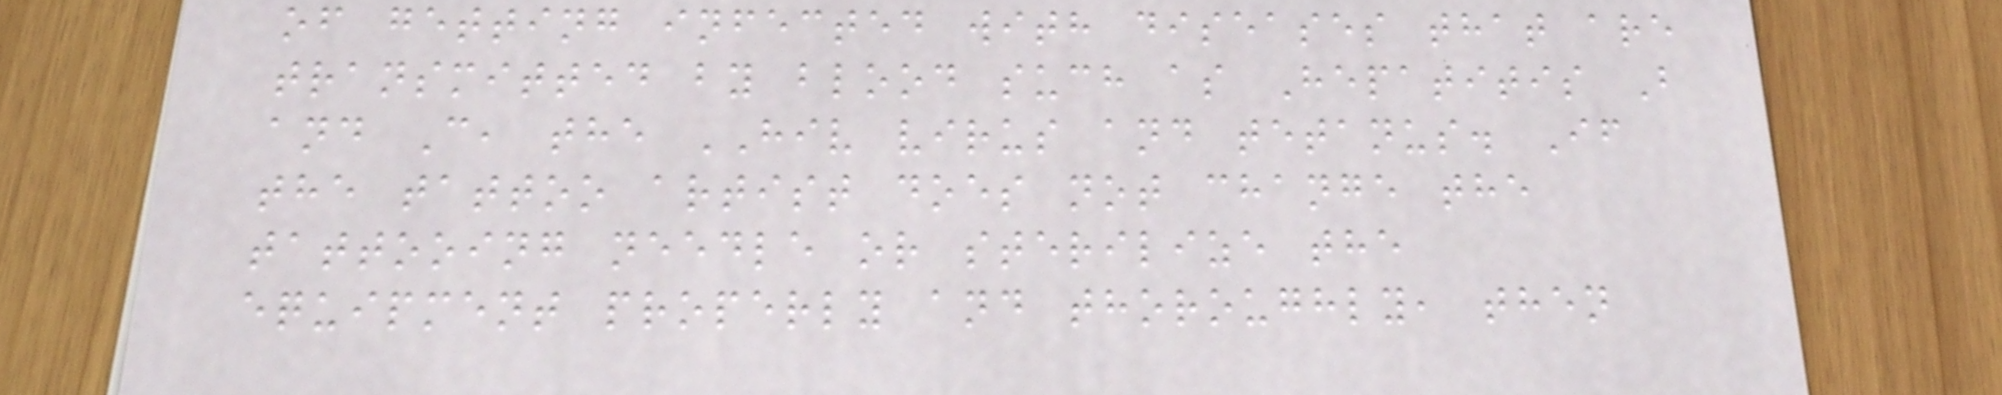of getting infected with diseases that are
transmitted by blood such as Hepatitis B
and C, the HIV virus and tetanus. If
the tattoo artist does not change the
tattooing needle or sterilize the
equipment properly and thoroughly, then
